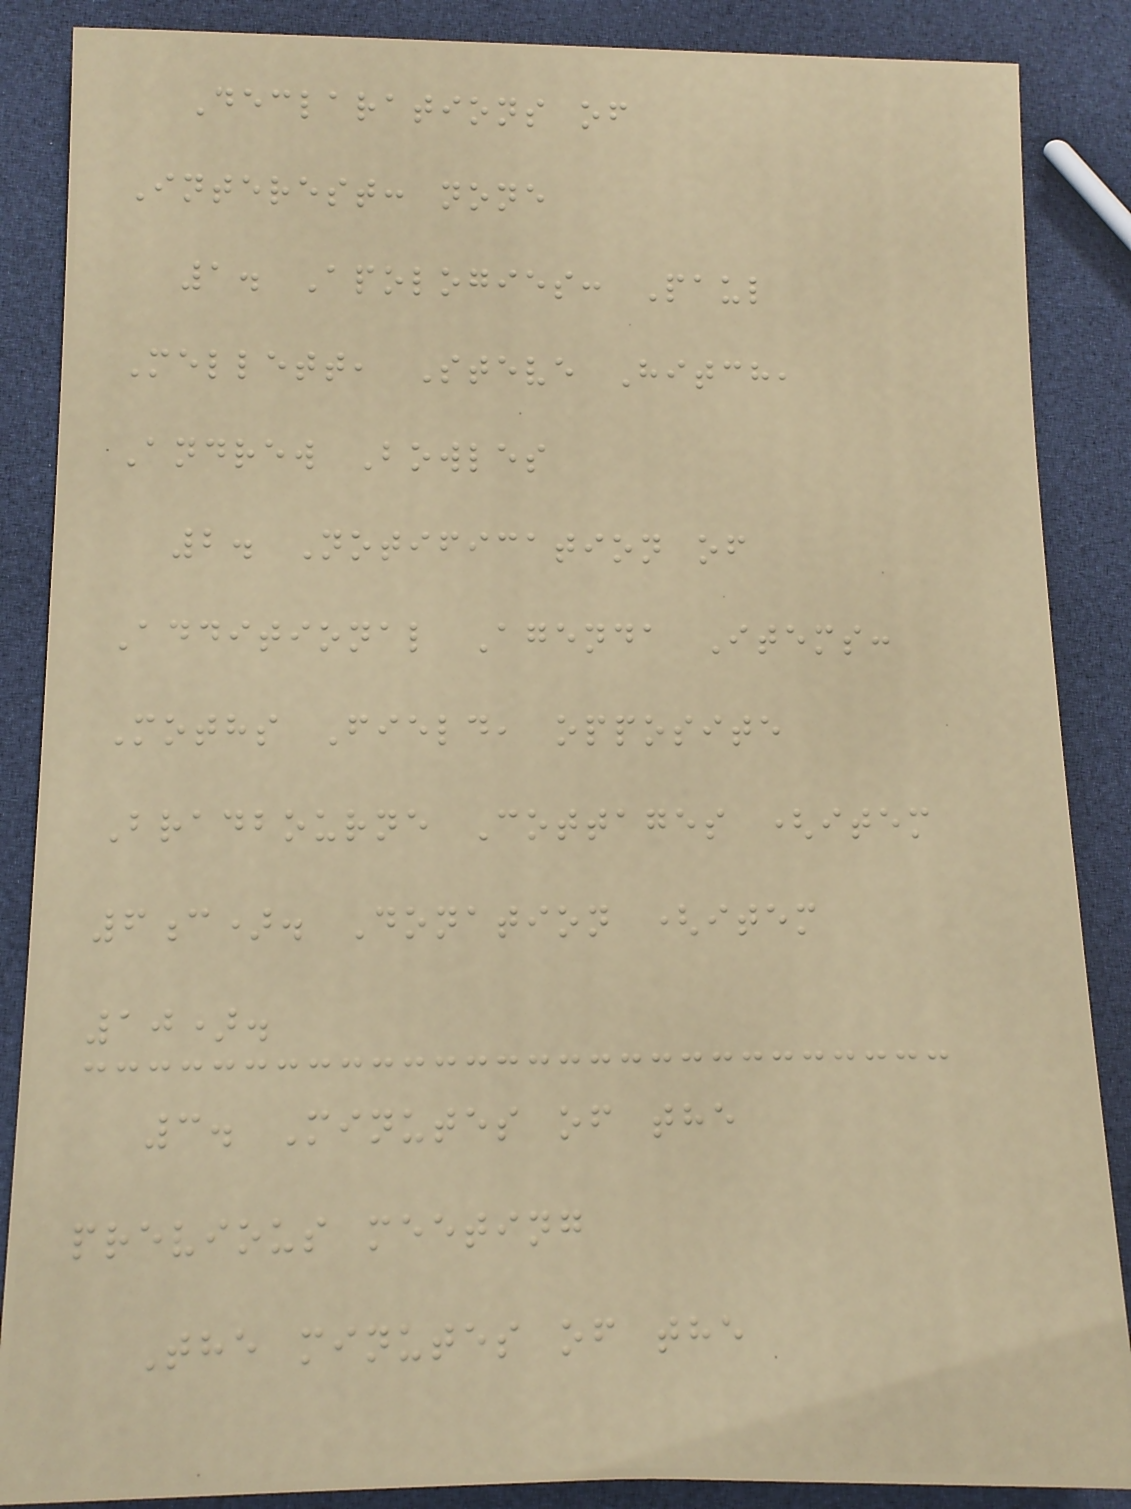Declarations of
Interest: none
1. Apologies: Paul
Mellett, Steve Hitch,
Andrew Bowles
2. Notification of
Additional Agenda Items:
Moths Field, opposite
Bradbourne Cottages (item
6c). Donation (item
10).
3. Minutes of the
previous meeting
The minutes of the
